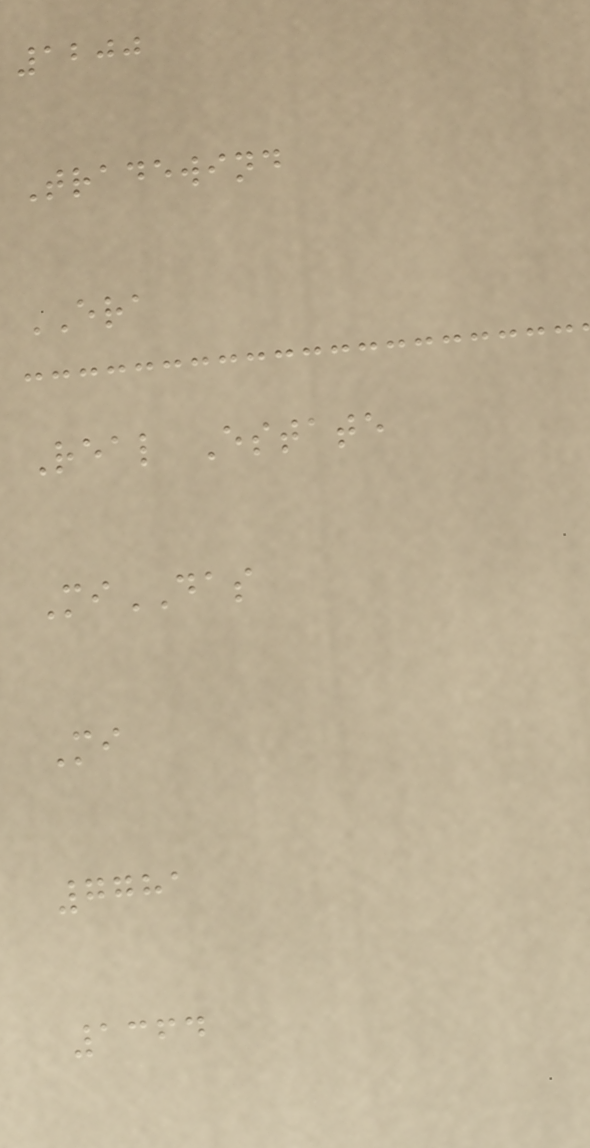1200
Tradewind
ERA
Real Estate
MiDAS
Mi
7781
1364
